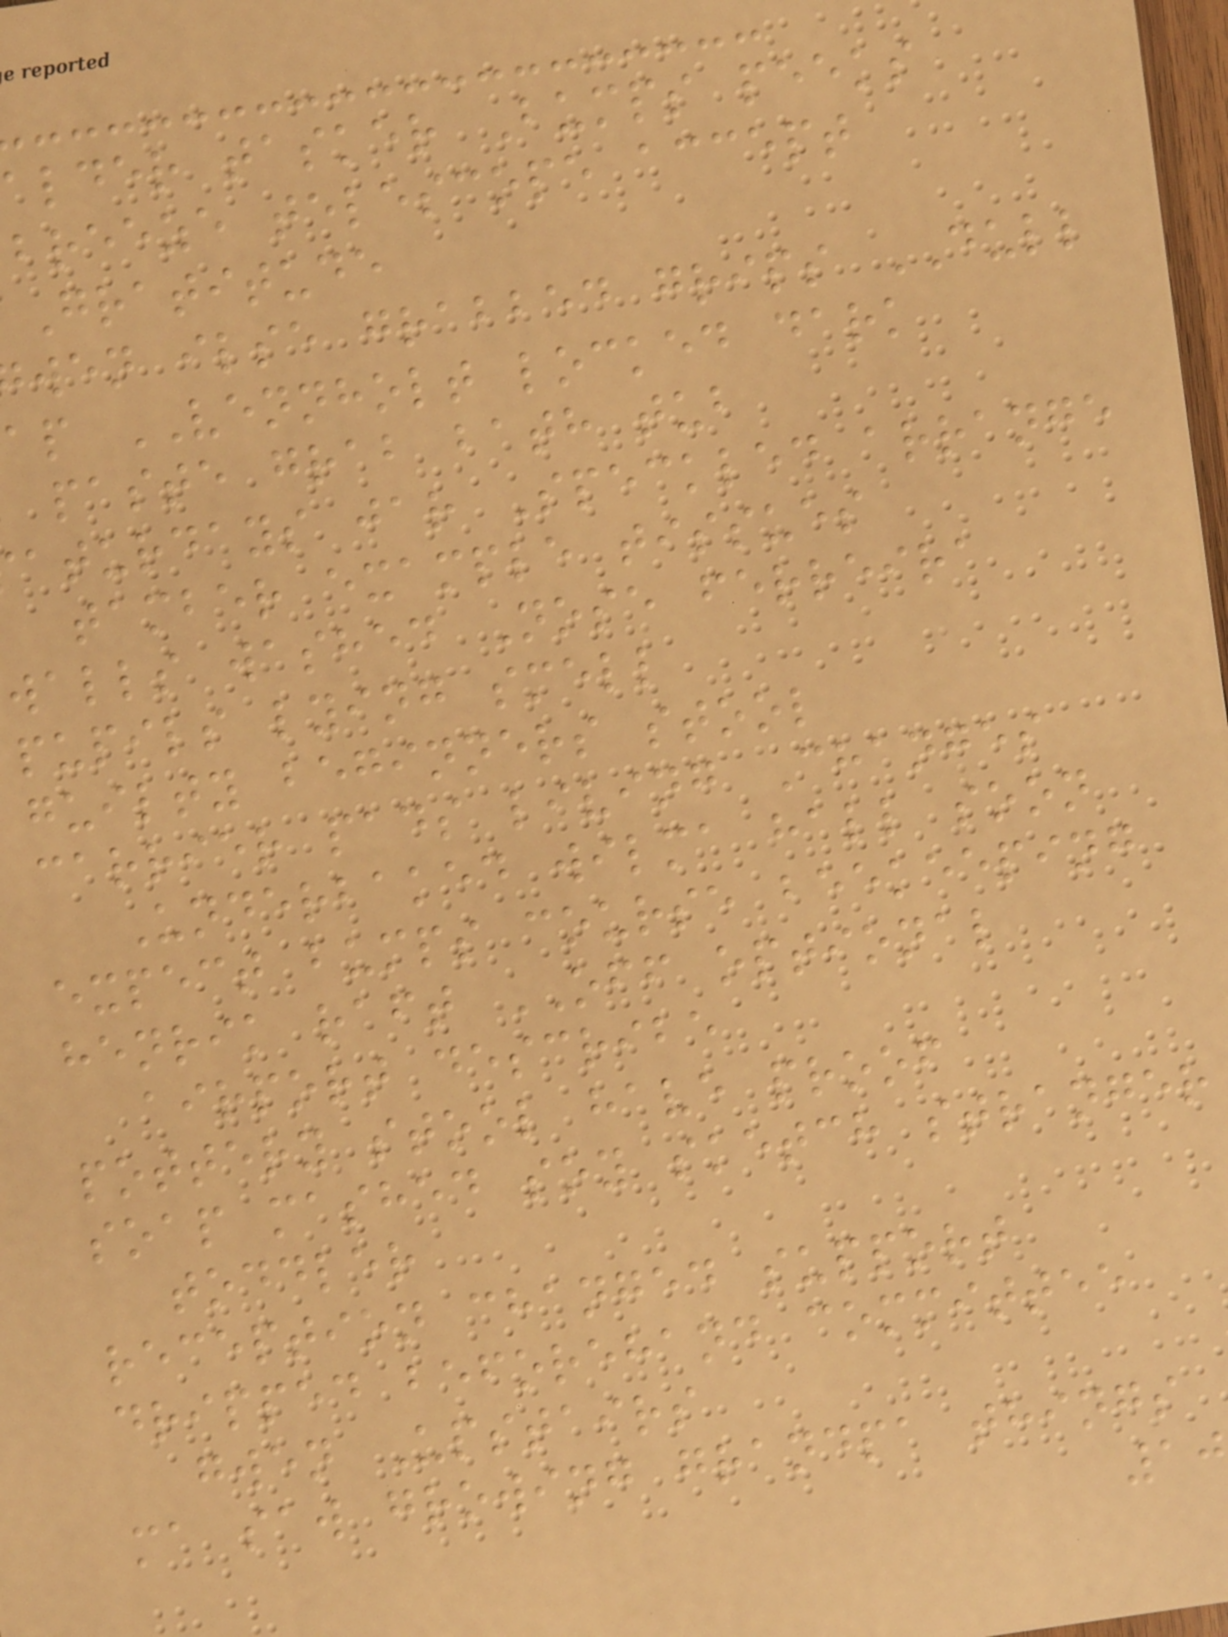alder tasker Bumps peeks
breeze telescope accept
Gratitude
wen ilse grabbed grips DULL
ap VENNHOLT locked dark
paste grab bath tub
aturdays jar Speckled arrange
tamber example tissues
walls washed Nose ferreira
pupils lying smell
guilty beginners stool
carrier pads living Changes
Underbaked wilma hall soon
expect bumps course beekeeping
henrik raft OFF optional
airport describe
pottery stool have proof
soap mashed soy sketch stranger
toddler
reception changed support
dripped beforehand committee
gwen Upstairs
ma saw growing grandpa things
